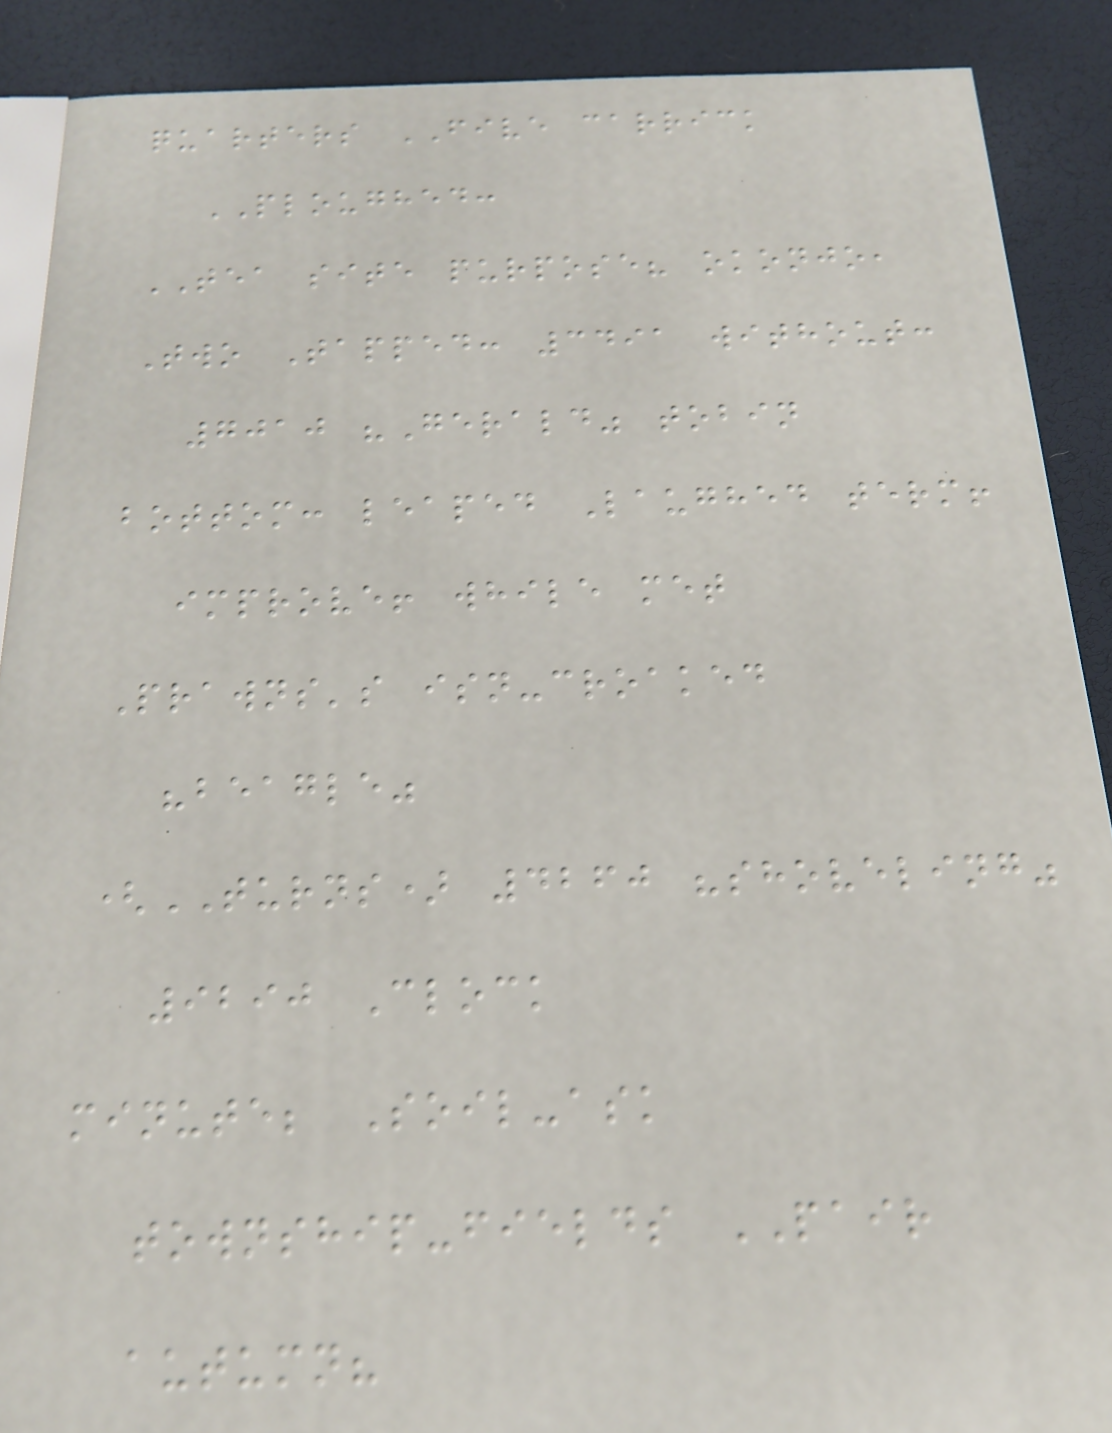quarters FIVE carrick
PLOUGHED:
TEA site purpose? okonjo,
Two Tapped: 3491 without:
7010 "Gerald" tobin
bottom: leaped Laughed term!
improve! while met
Prawns's isn-croaked
"beagle"
(TURNS) 4260 "shoveling"
9290 Clock
minute; Soil-ask
township-fields PAIR
autumn?
